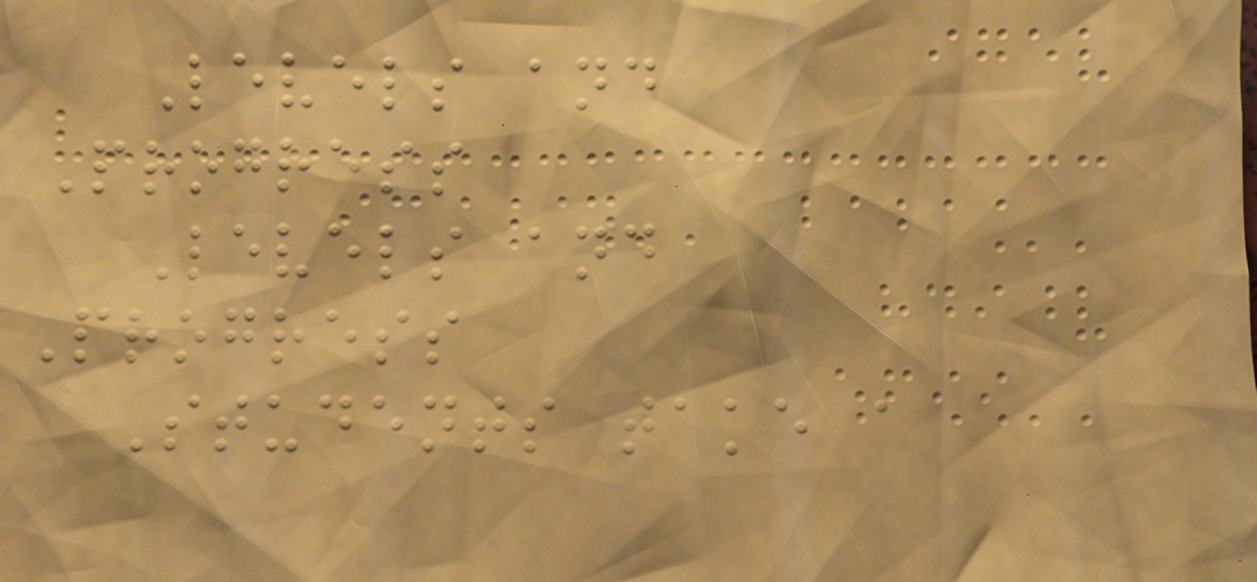Levels and
Progress
Levels and
Progress
Students take a
